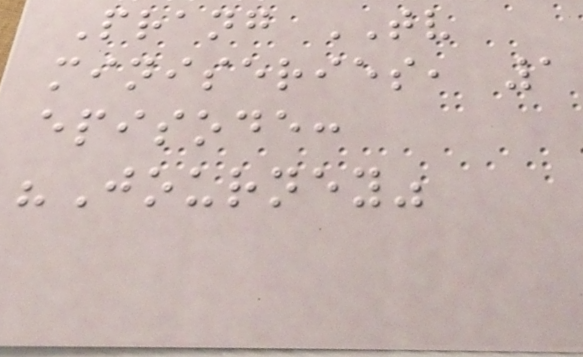Prang TV
miniseries, 1
episode:
"Journey"
